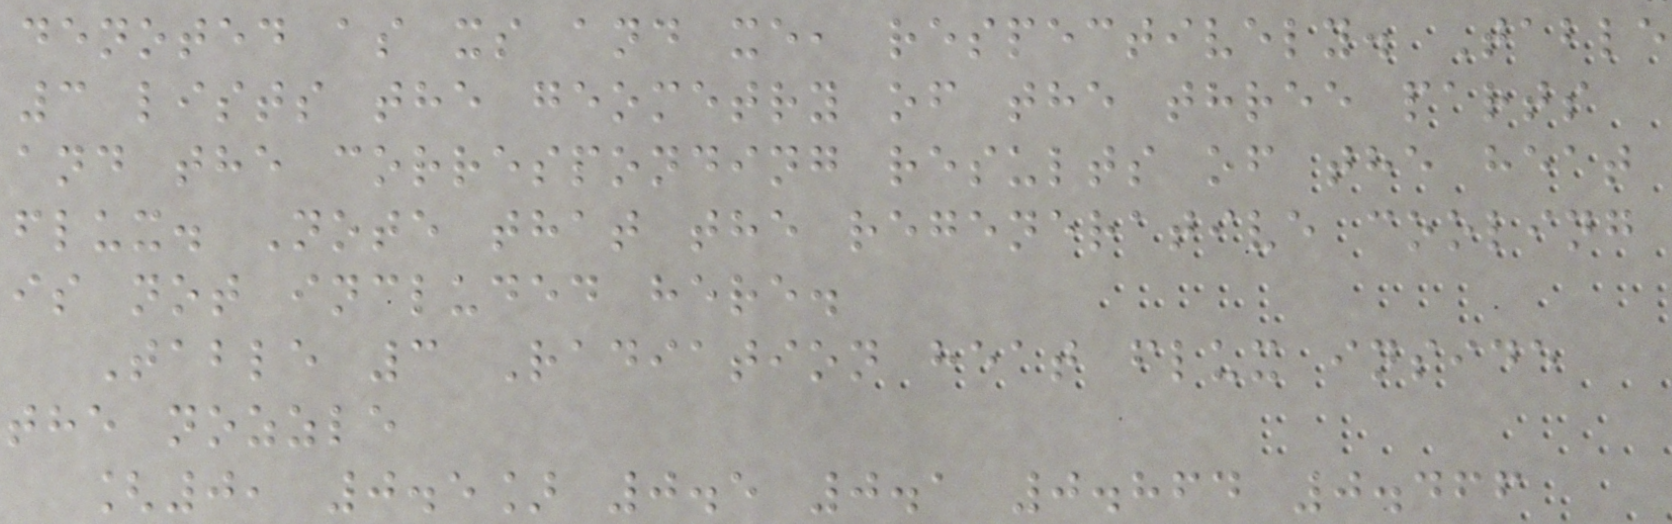denoted as xs and xe, respectively. Table
3 lists the geometry of the three parts
and the corresponding results of the heat
flux. Note that the regenerative cooling
is not included here.
Table 3 Radiation heat flux inside
the nozzle
[0, 0.5] 0.5 0.1 0.864 0.466
